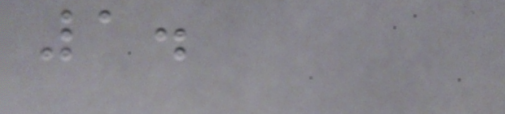1.
